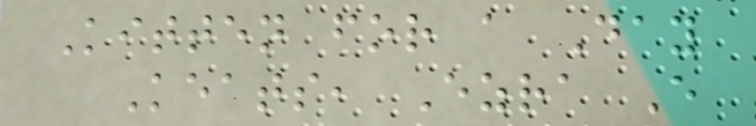Kitten for a Day
Keats, Ezra E
